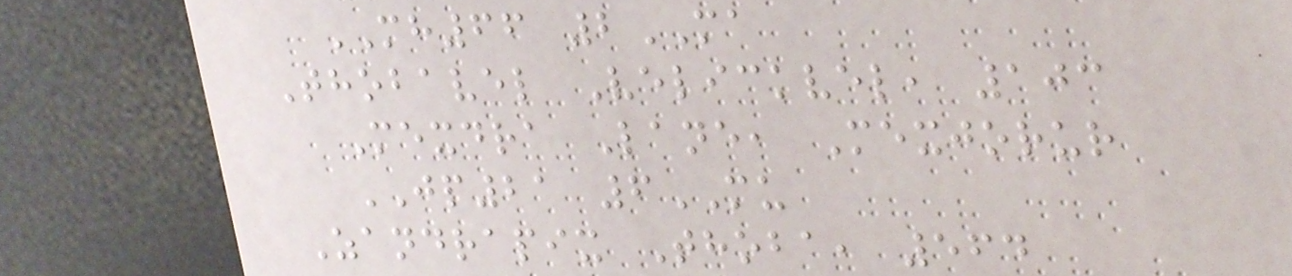MH66 2MA
Thobavel Velickvel, 103
Mexdra Lane, Mexjorur
JP21 6MU
Zandrapix Thoba, 564
